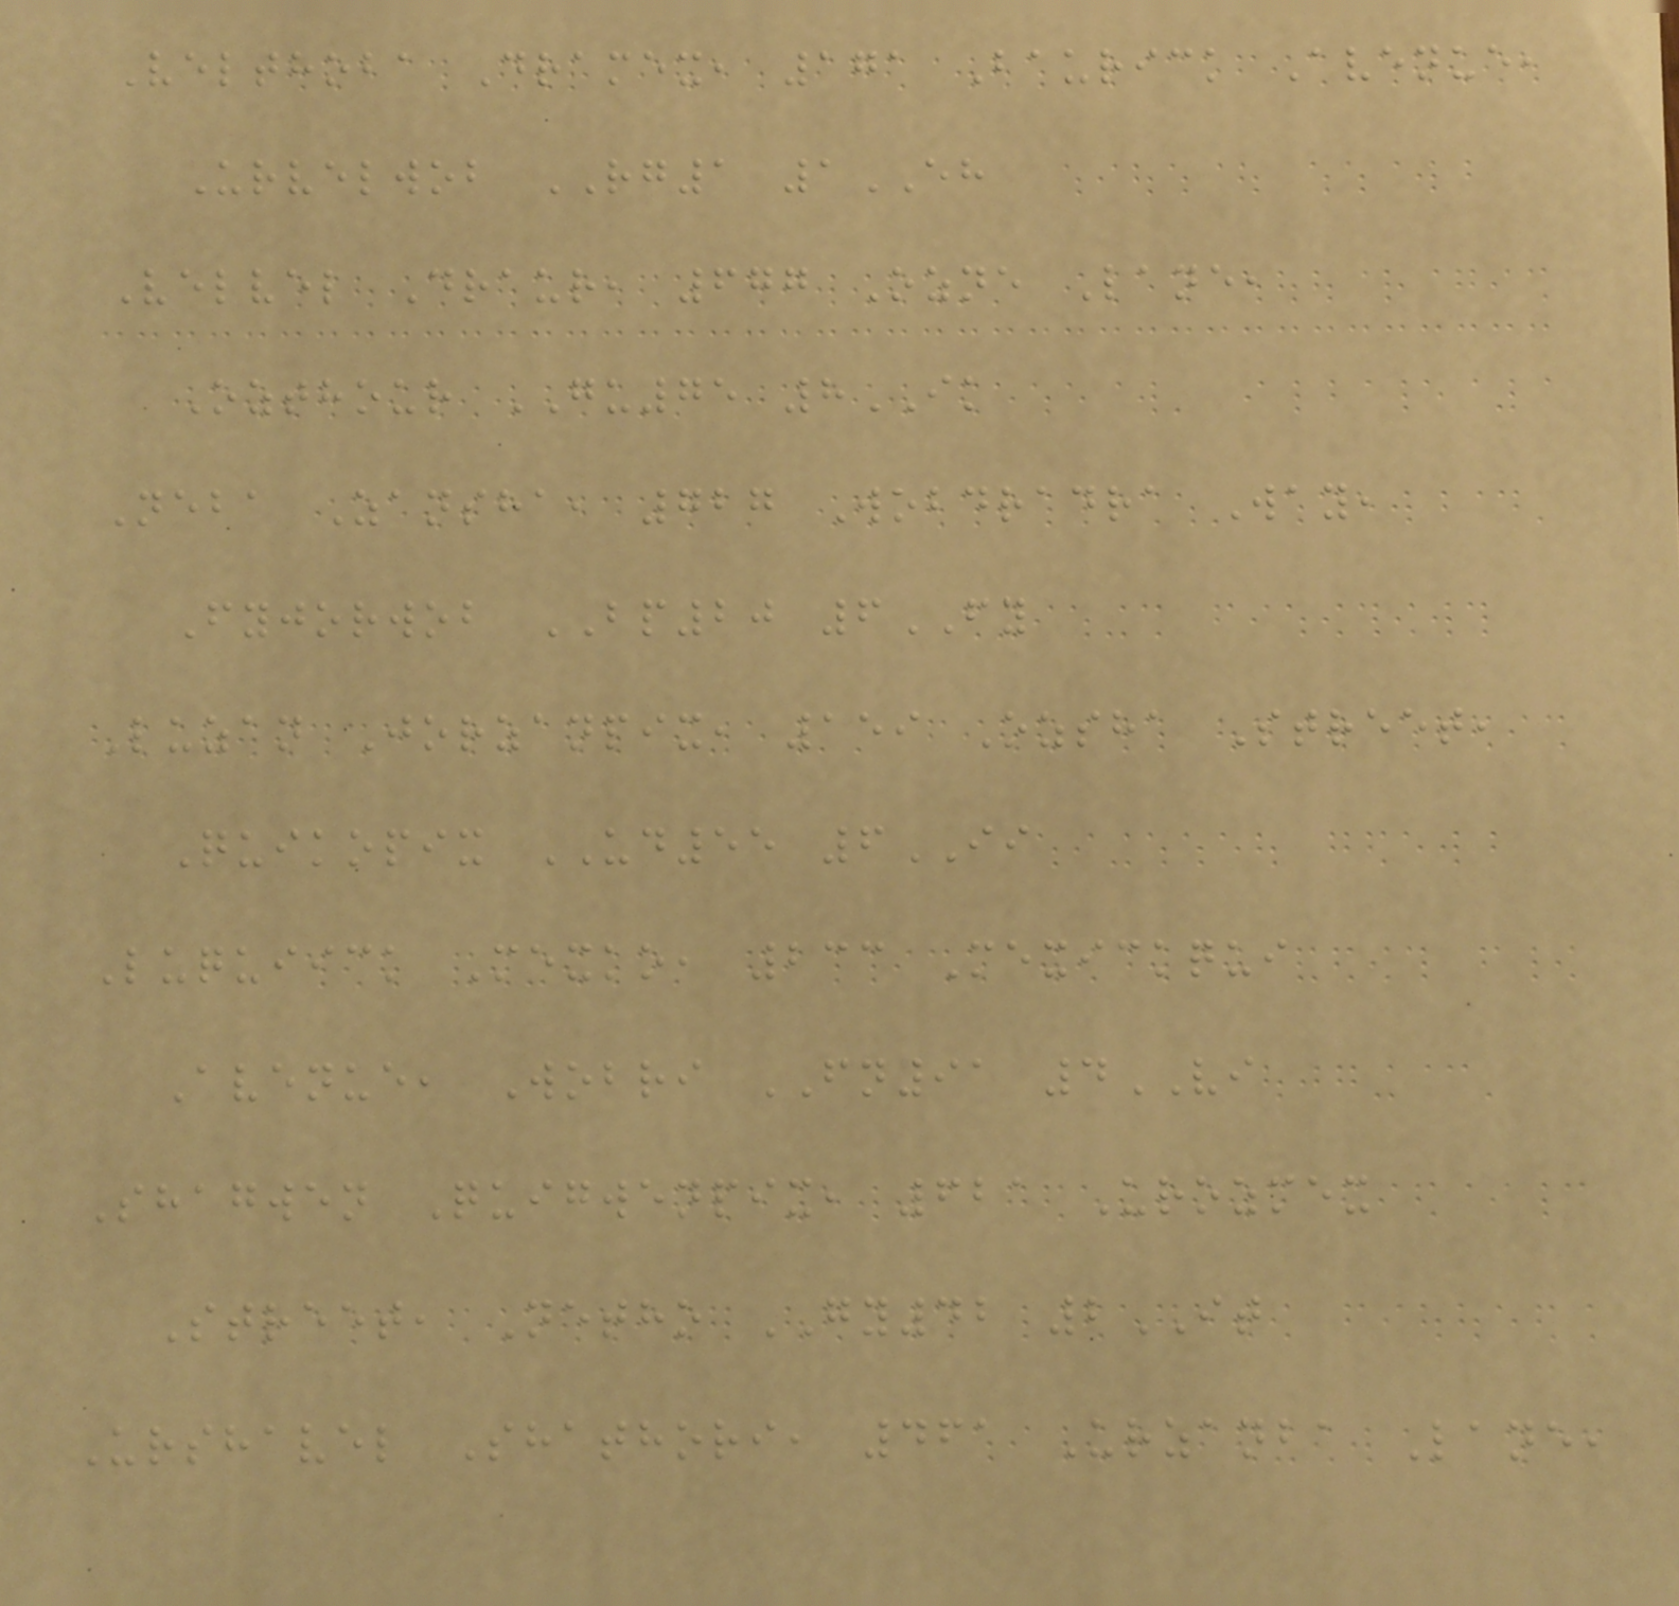Velthoba Dramex, 171 Baurick Avenue,
Urvelwob RG1 1EH
Velvel Draur, 677 Ozne Lane,
Ozthour GU75 8IK
Neba Zansha, 727 Wobdradra Way,
Fyjorwob BP20 6FY
Luzan Jorzanpix, 159 Ozsha Street,
Quikopix UD55 6II
Luquiick Mexko, 233 Mexickqui
Avenue, Wobri FN91 4VI
Shagwen Quigwenpix, 621 Urozmex
Street, Netho GY42 2IT
Urshavel Shathori, 461 Urzanba Lane,
